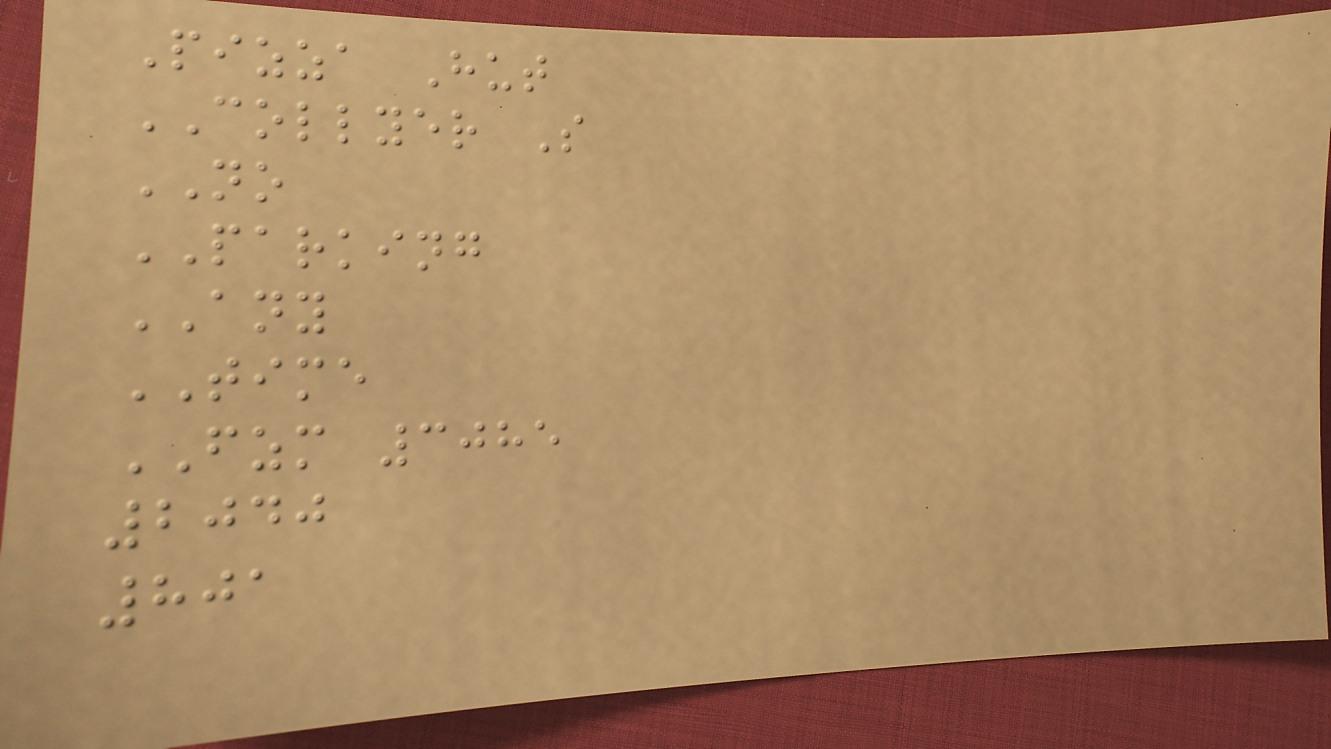Pizza Hut
COLLYER S
NO
PARKING
ANY
TIME
FZM 3085
2040
801
